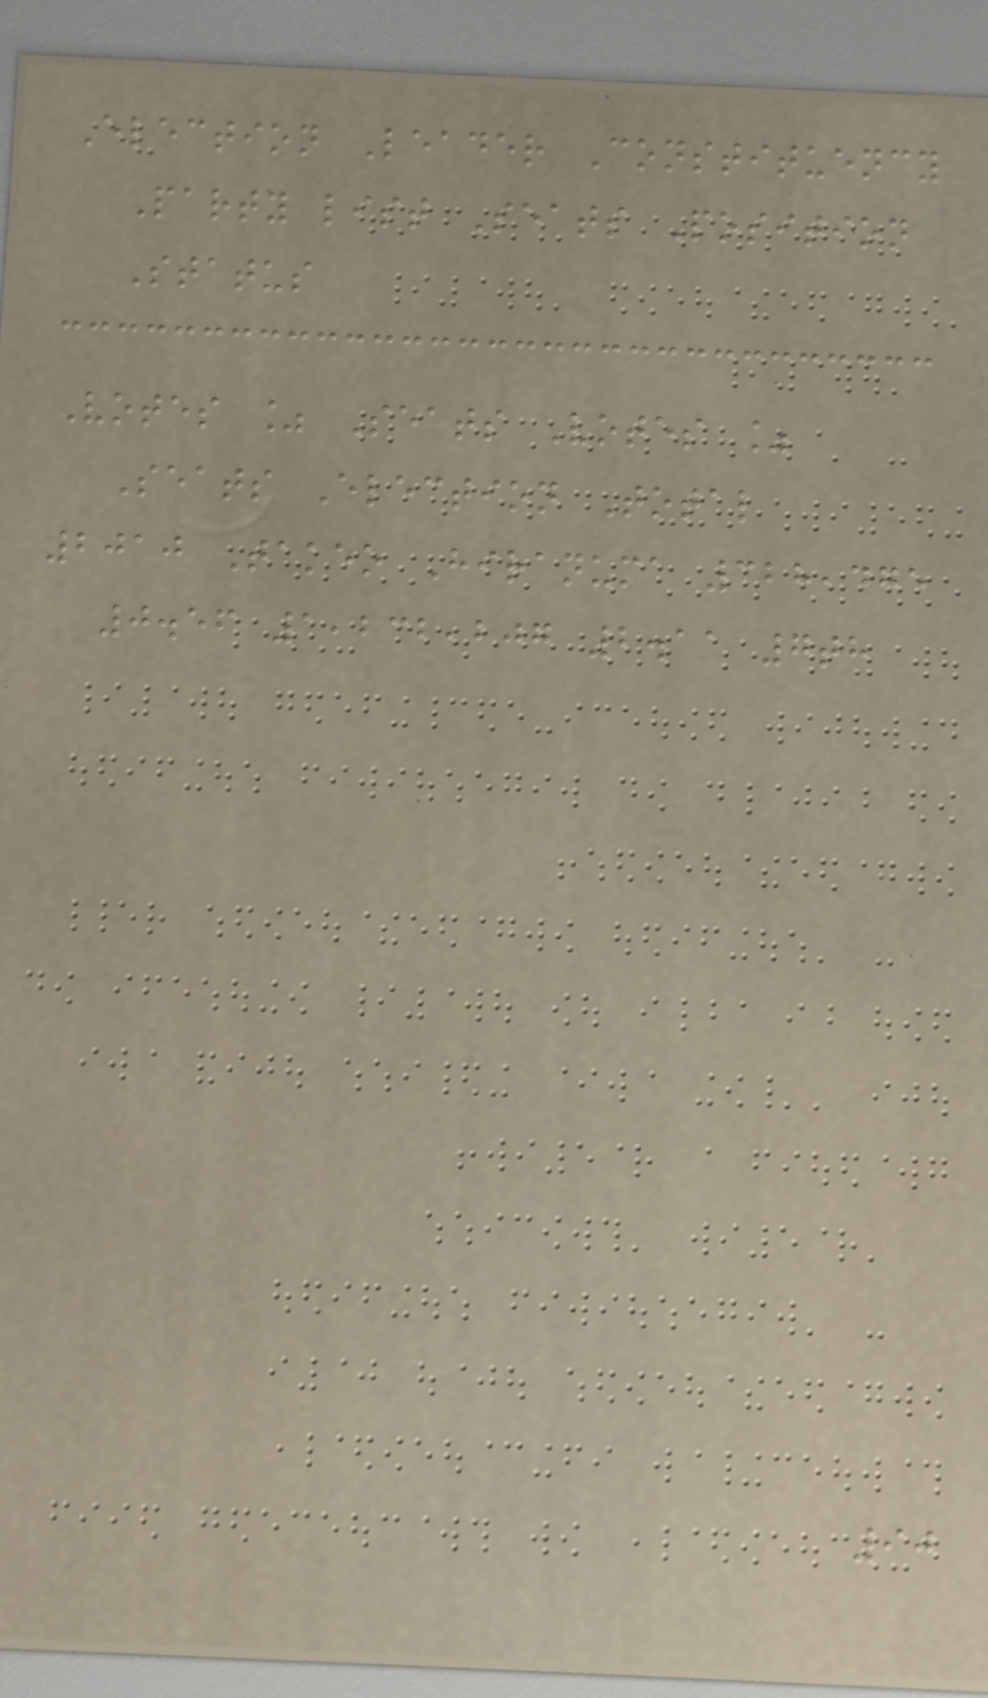Election Leader Constituency
Party list Seats Position
Status
Votes % Seats Votes %
Seats Election Total
2010 Takeo Hiranuma 328,475
0.56 1,232,207 2.11 7th
90
